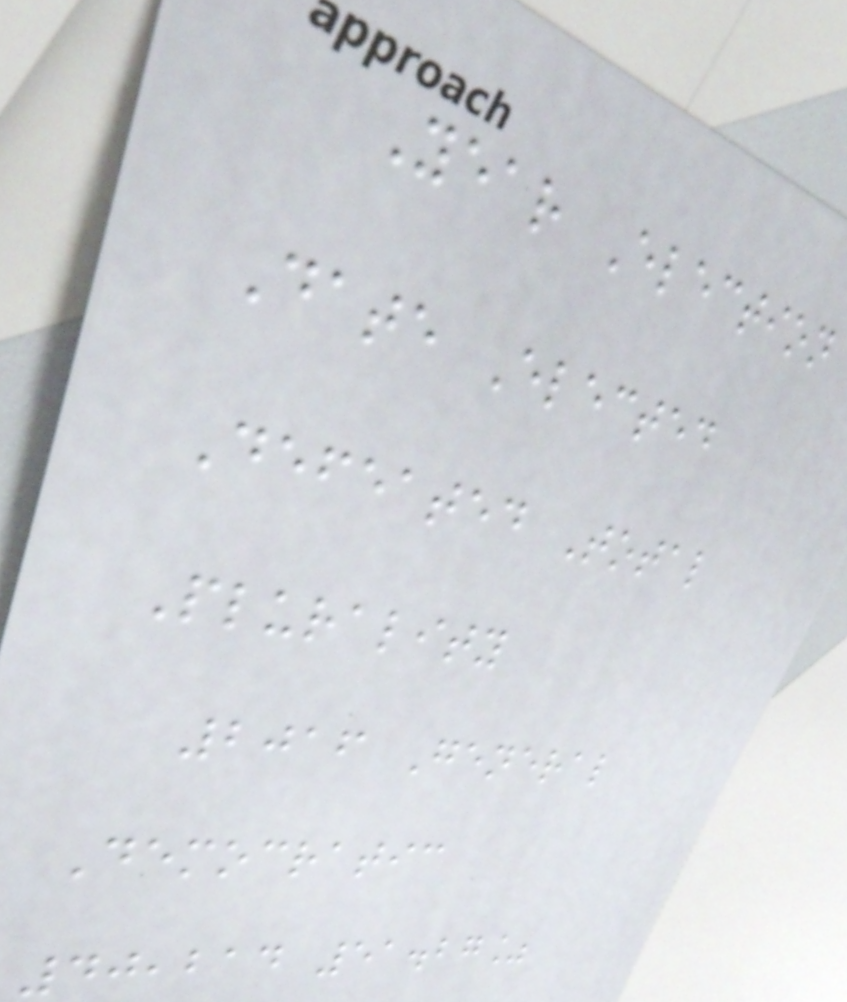Year Election
Date Elected
Defeated Total
Plurality
2016 General
Democratic
40,214 51.27%
